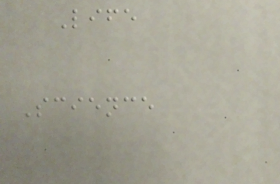Life
Science
